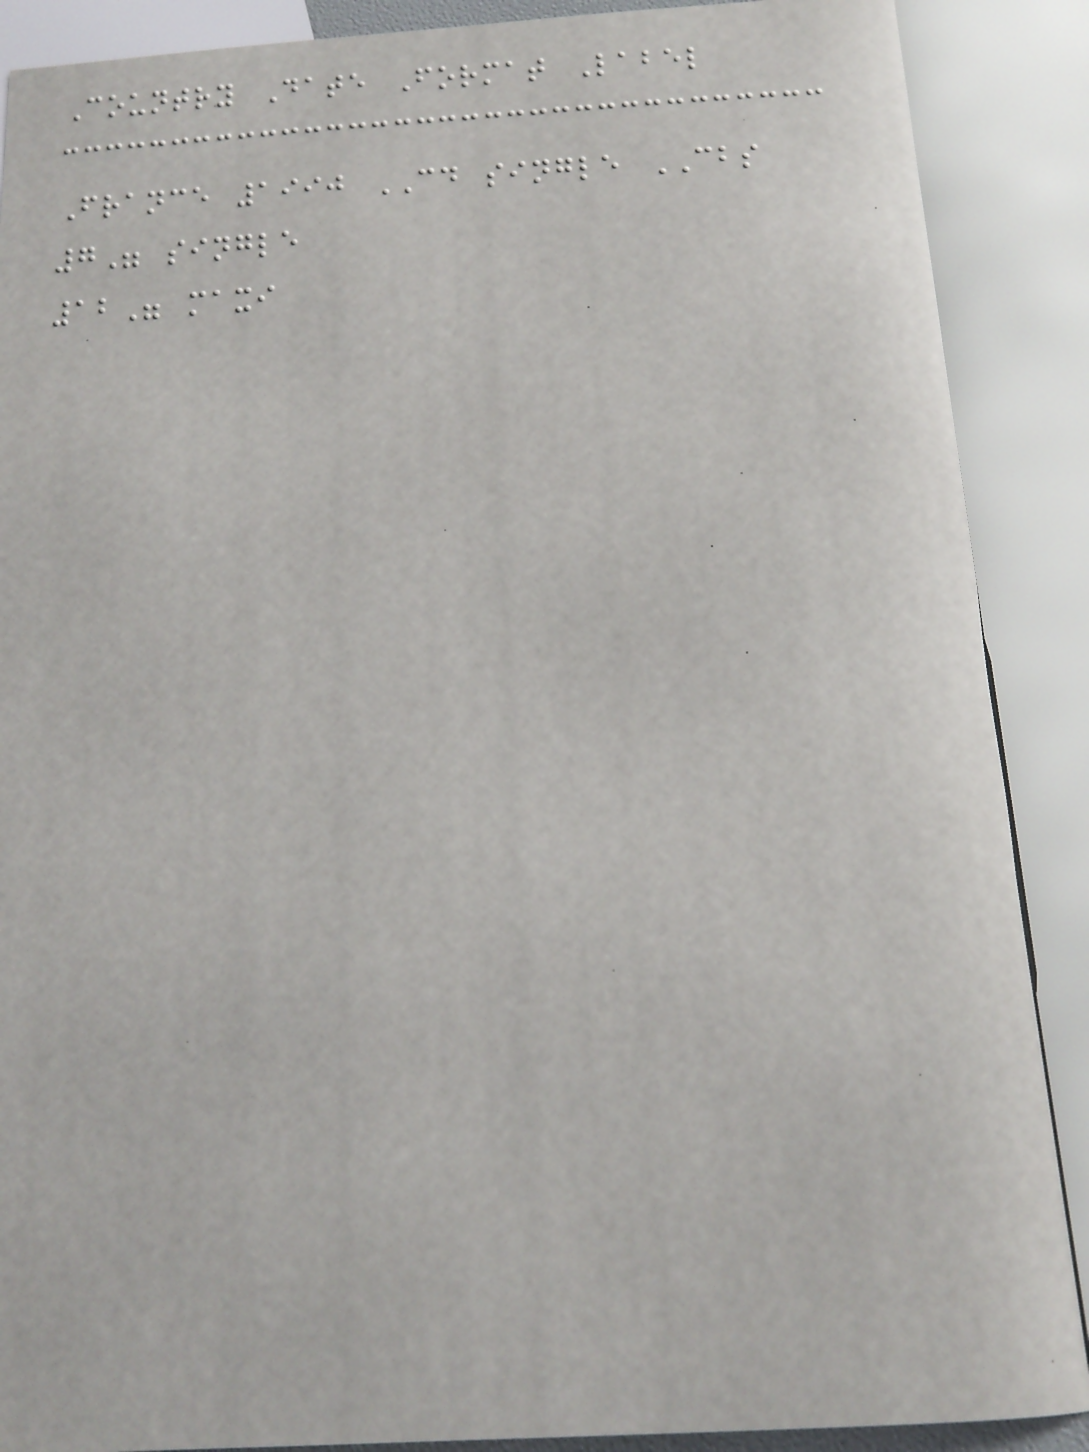Country Date Format Label
France 1990 CD single CBS
7" single
12" maxi
